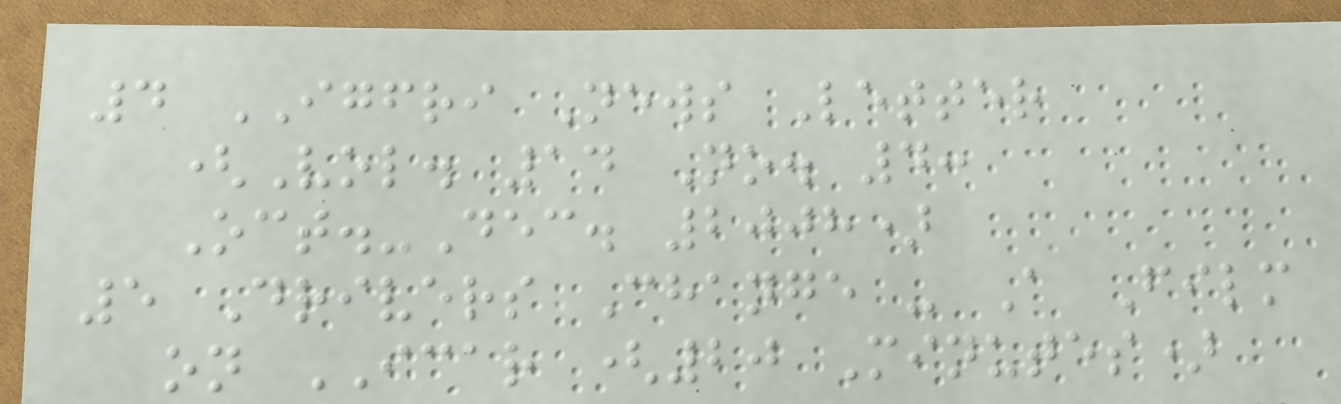4 IGFRI News Letter
(Vol. 14 No. 4:
Oct.-Dec. 2008)
5 Drivers Change - A Film
on ICAR (20 Minutes)
